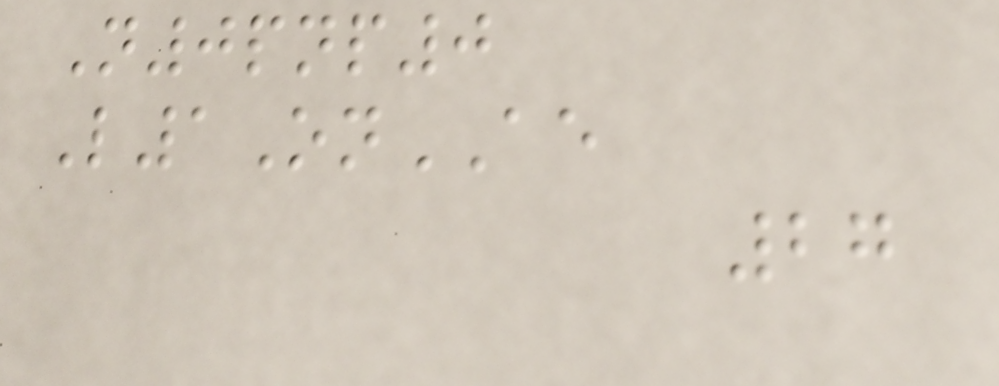N0pnp0
L1OnAE
27
